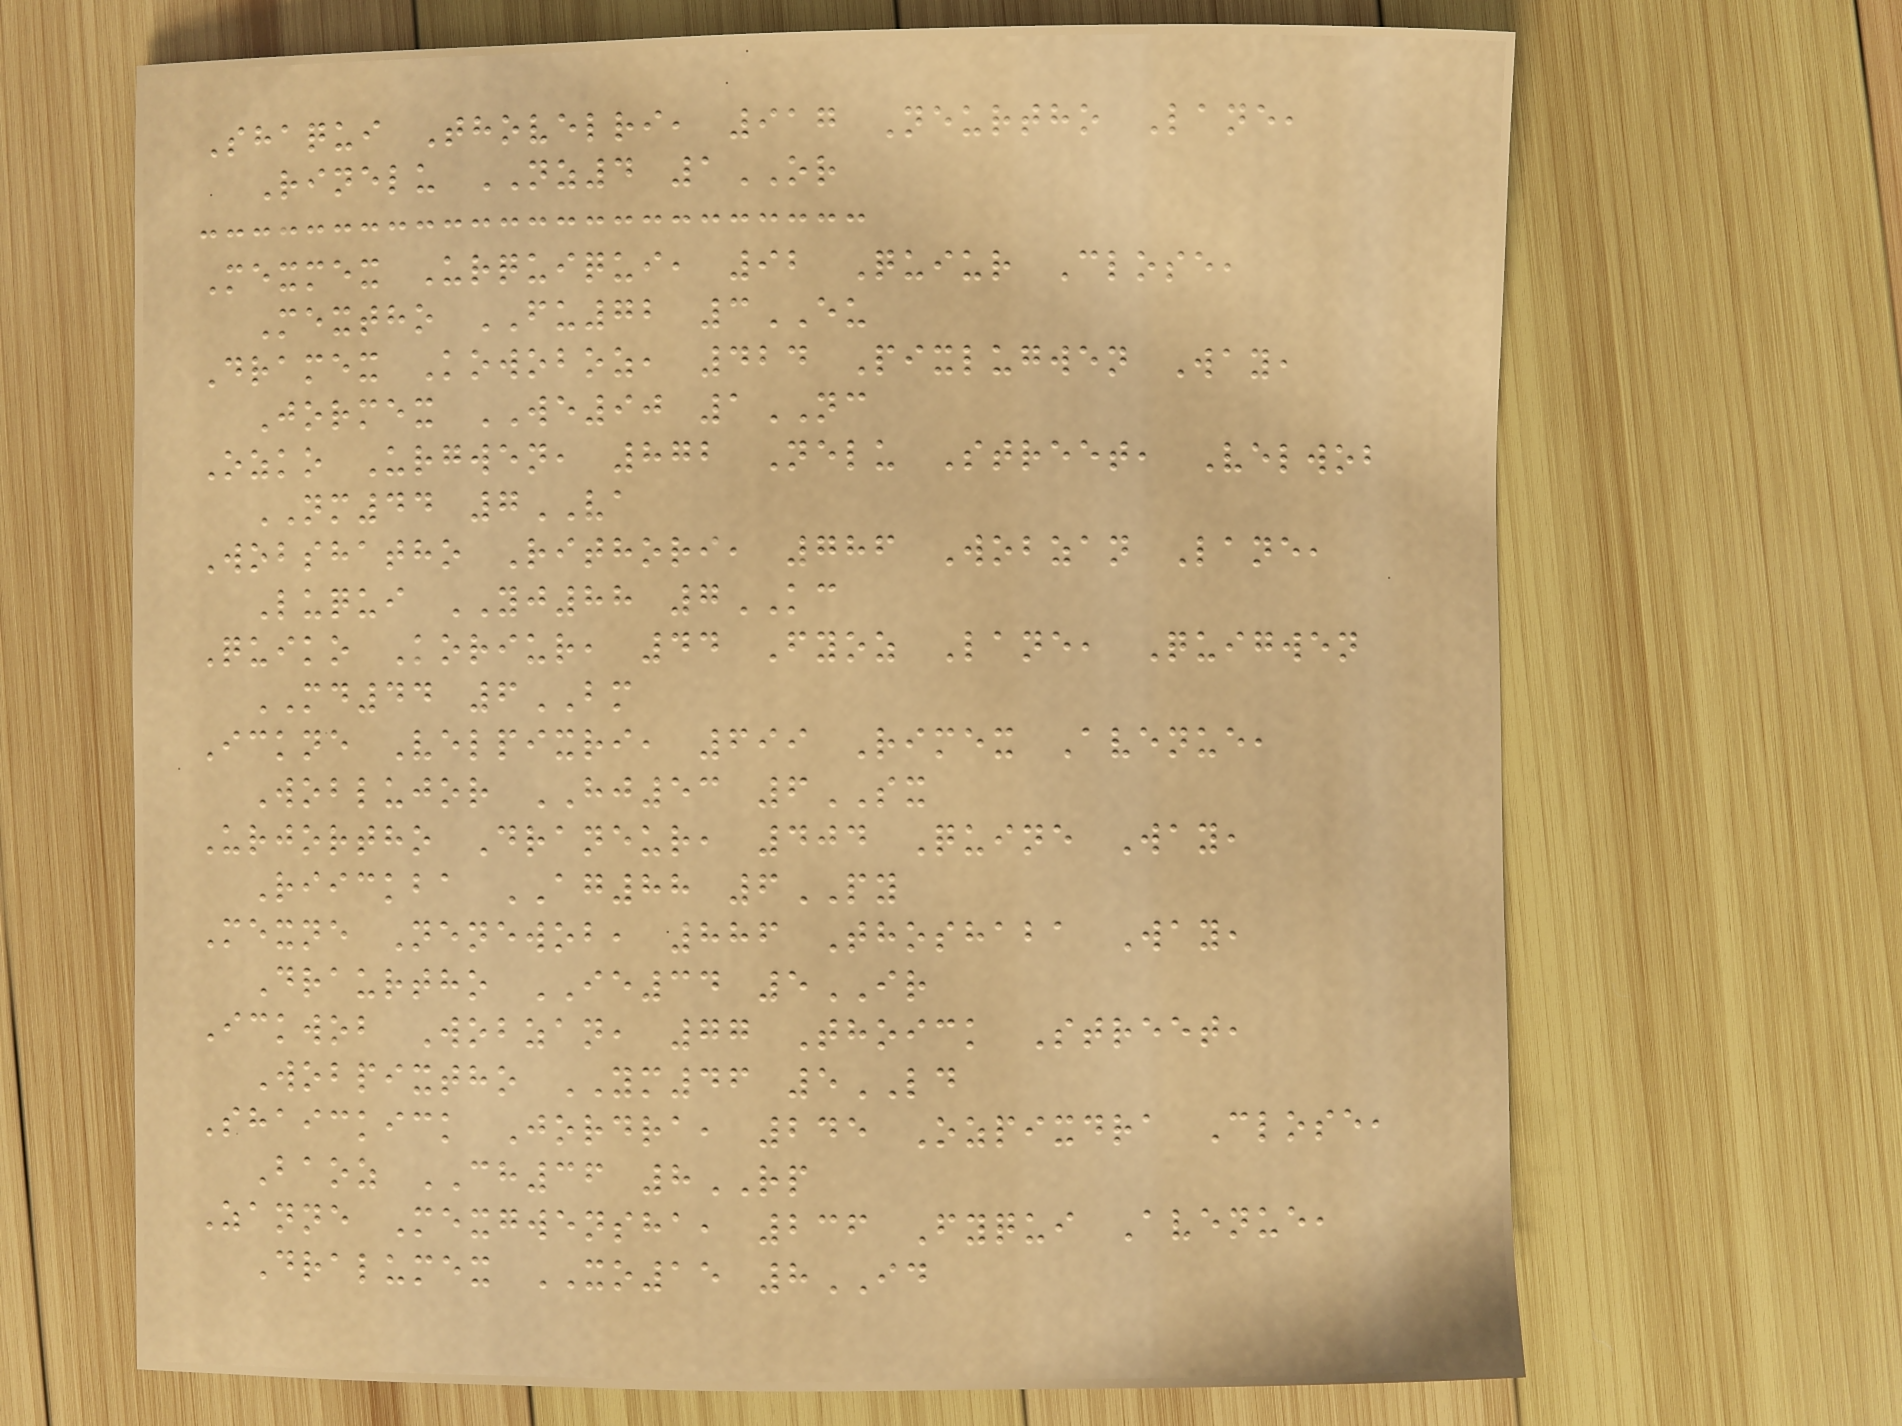Shaqui Thovelri, 917 Neurtho Lane,
Rinelu NZ4 1OR
Mexmex Urquiqui, 92 Quiur Close,
Mextho FU72 3EU
Dramex Kowoboz, 424 Pixlugwen Way,
Jormex WE90 1NC
Ozko Urgwen, 872 Nelu Street, Velwob
NM44 7VA
Wobshatho Rithori, 786 Wobzan Lane,
Luqui YJ88 7KC
Quiko Koriur, 44 Fyoz Lane, Quigwen
MD44 6BM
Ickne Velpixri, 699 Rimex Avenue,
Woblujor HJ53 6SX
Urjortho Draneur, 404 Quine Way,
Riickba AG88 6PY
Mexne Nenewob, 886 Thoshaba Way,
Draurtho IE34 5IR
Ickwob Wobzan, 77 Thoick Street,
Wobpixtho YM46 5LD
Shaickick Jordra, 245 Ozpixdra Close,
Baoz CH36 8RP
Zanne Mexgwensha, 236 Fyqui Avenue,
Dralumex XO15 8ID
